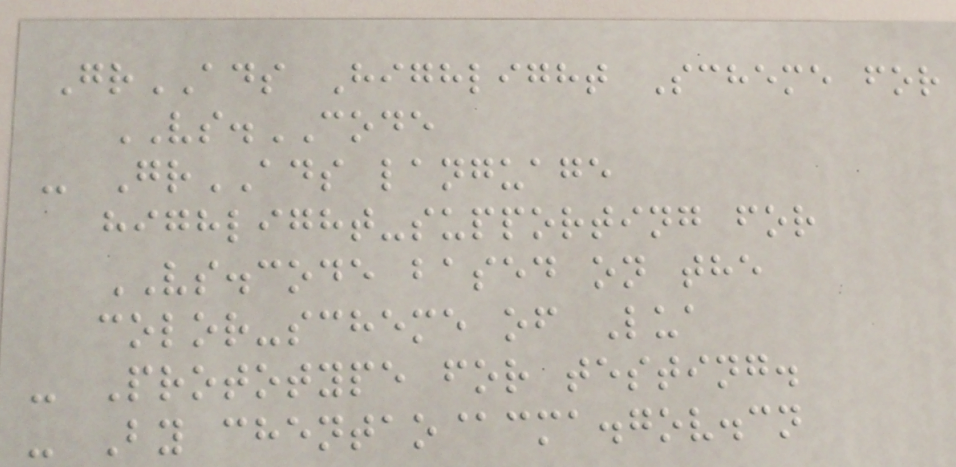GrADS Highlight Scheme for
VS.CODE
- GrADS language
highlight-supporting for
VS.code based on the
color-scheme of Lua
- Prototype for testing.
- By chentao@cma.gov.cn
